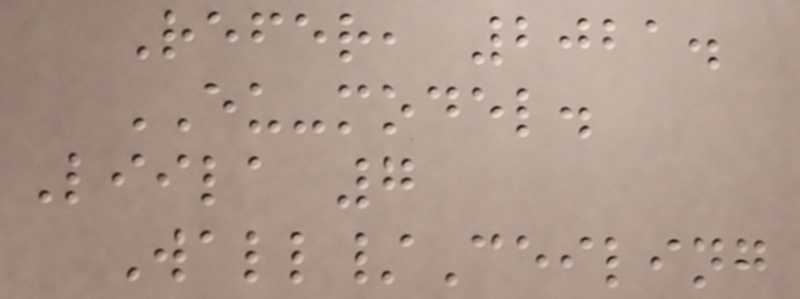Refer, 2021.
EU-model.
Liila 7
Wall/Ceiling
